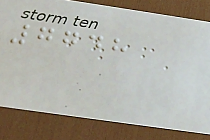7748
